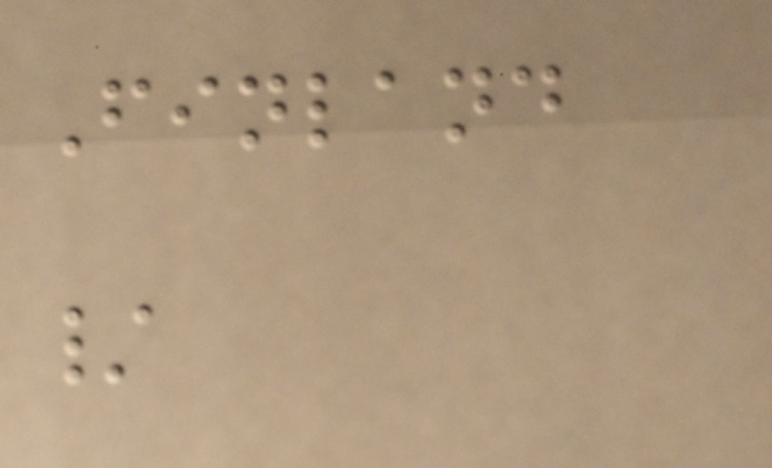Finland
/
